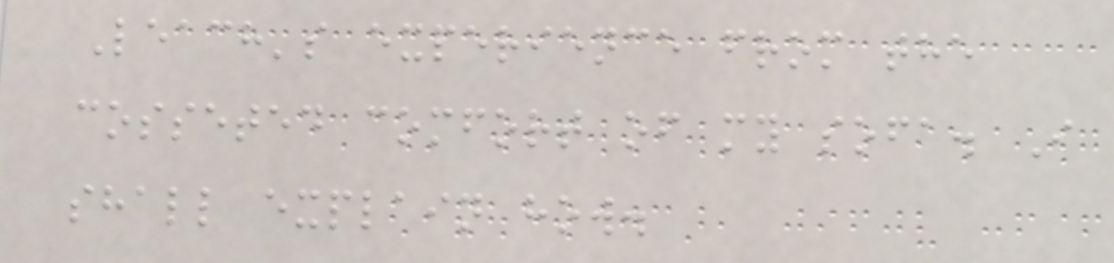Leach's experience from the
cosseted comfort of my sofa. I
shall explain how.
